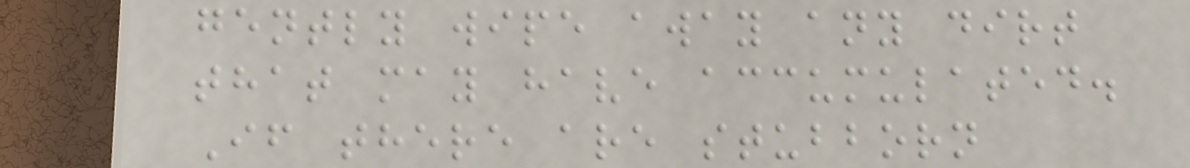gently wipe away any dirt
that may have accumulated.
If there are stubborn
